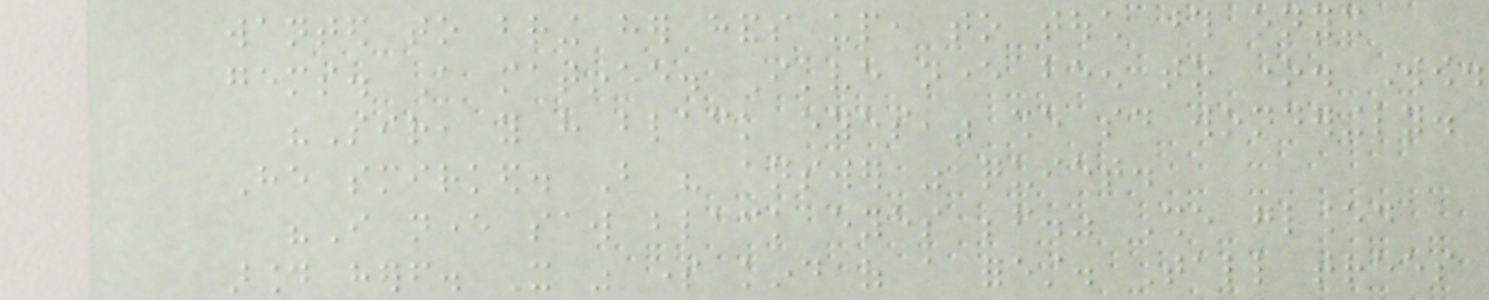wanted to bring her hands up, to touch those onyx
gems. A matinee. I've never been to one. Wow.
"Sir, you have black eyes," she said wonderingly.
He smirked. But his answer was quiet.
"I never saw black eyes before." She glanced
around herself. It was some kind of a forest. Tall trees
